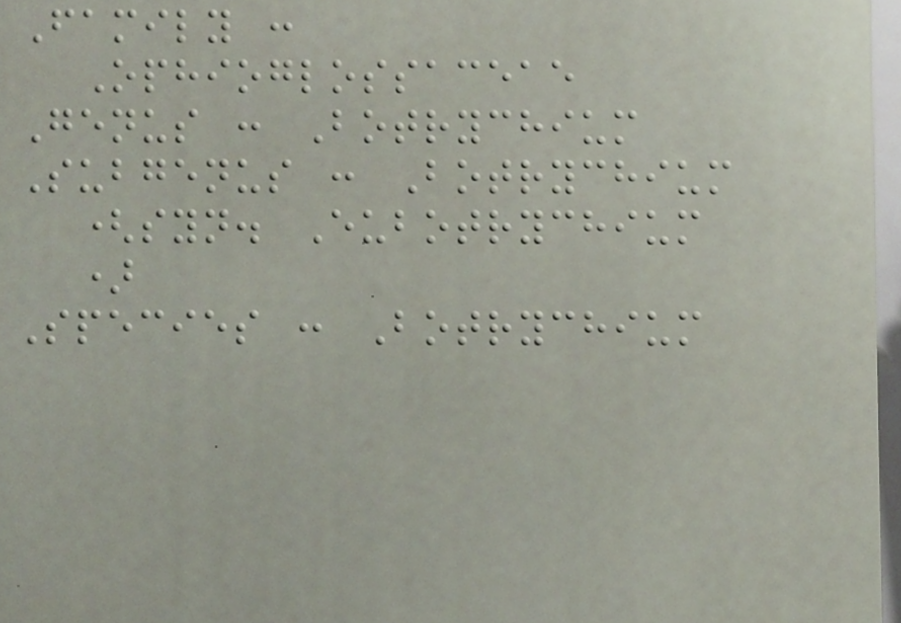Family :
Ophioglossaceae
Genus : Botrychium
Subgenus : Botrychium
(syn. Eubotrychium
)
Species : Botrychium
